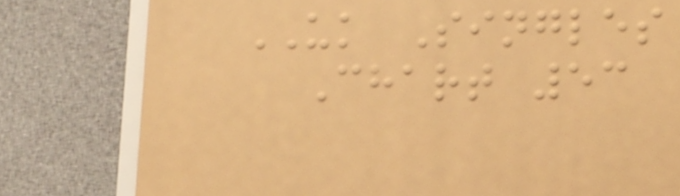UK Singles
Chart 53
